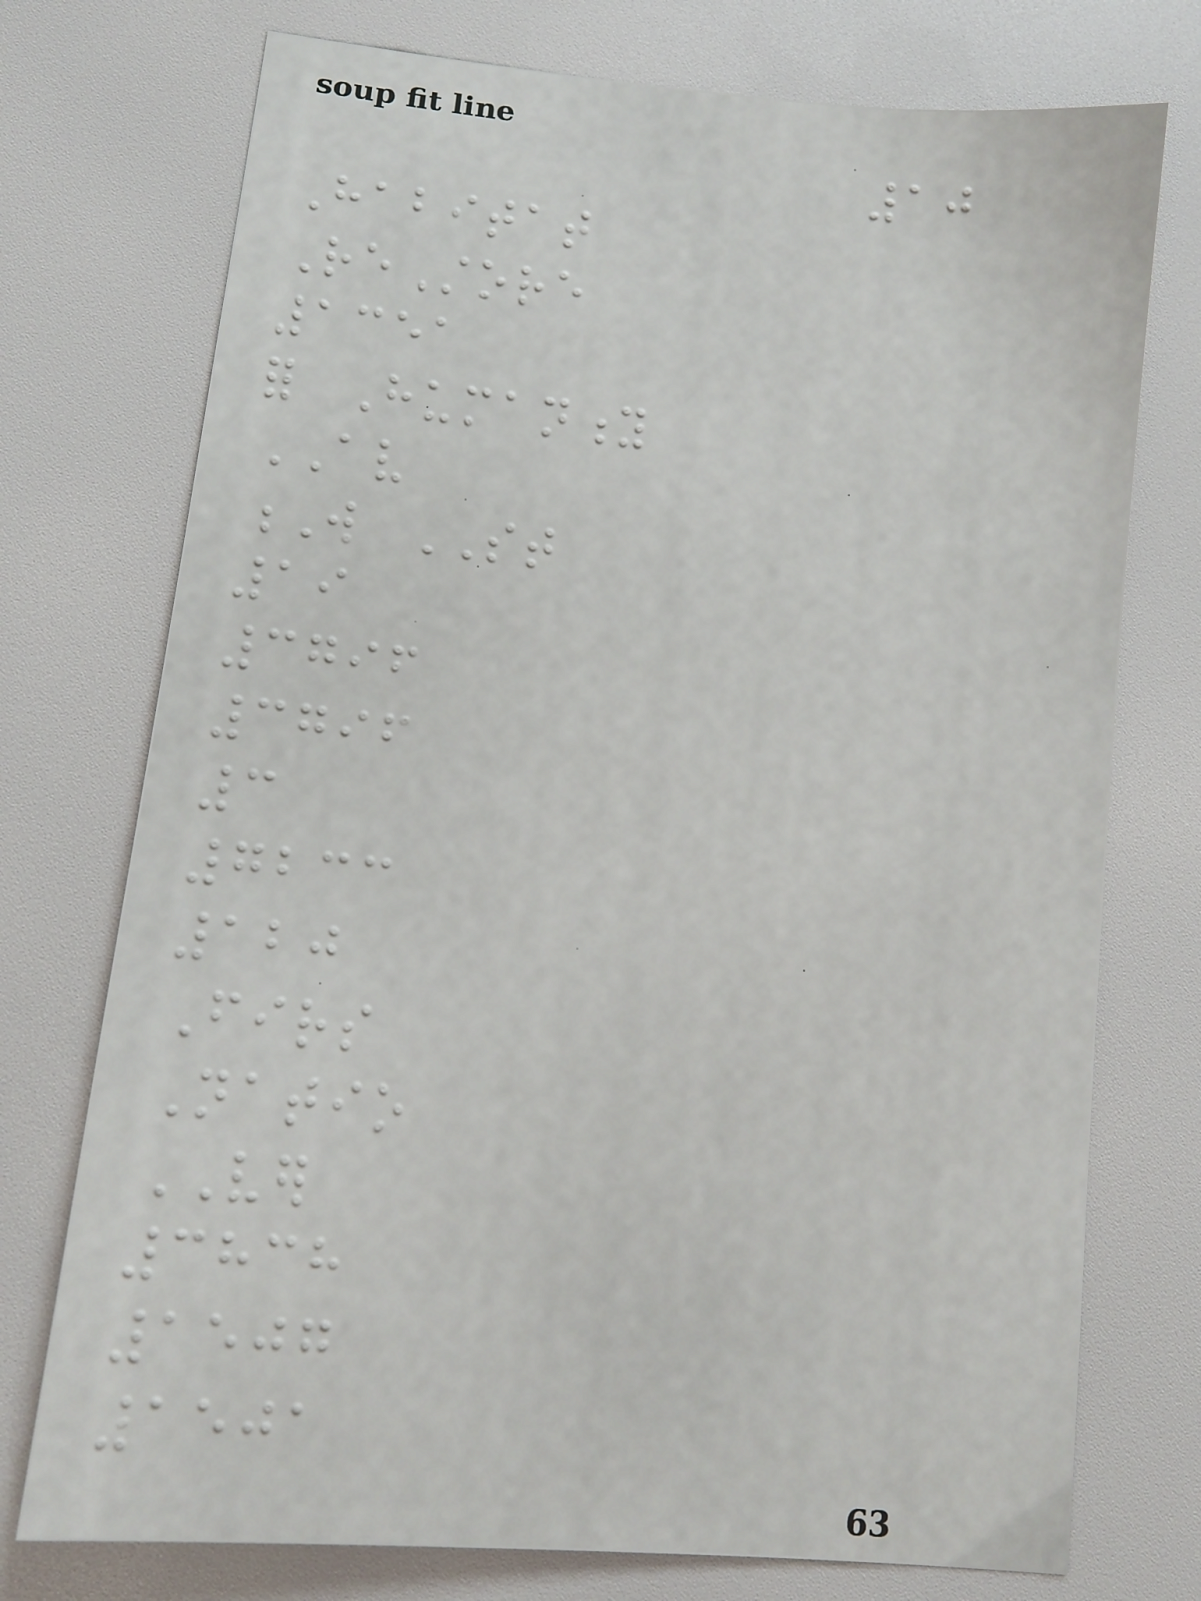10
Habitat
ReStore
1351
for Humanity
AV
W ST
19
3796
3796
3
7233
120
Firs
Natio
VER
3838
1507
1501
